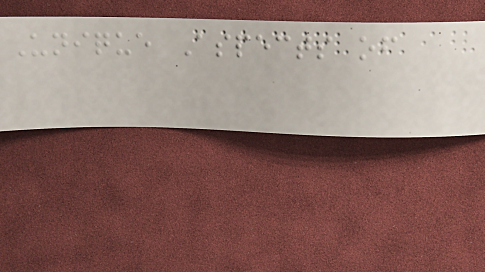Unique Aspects of
